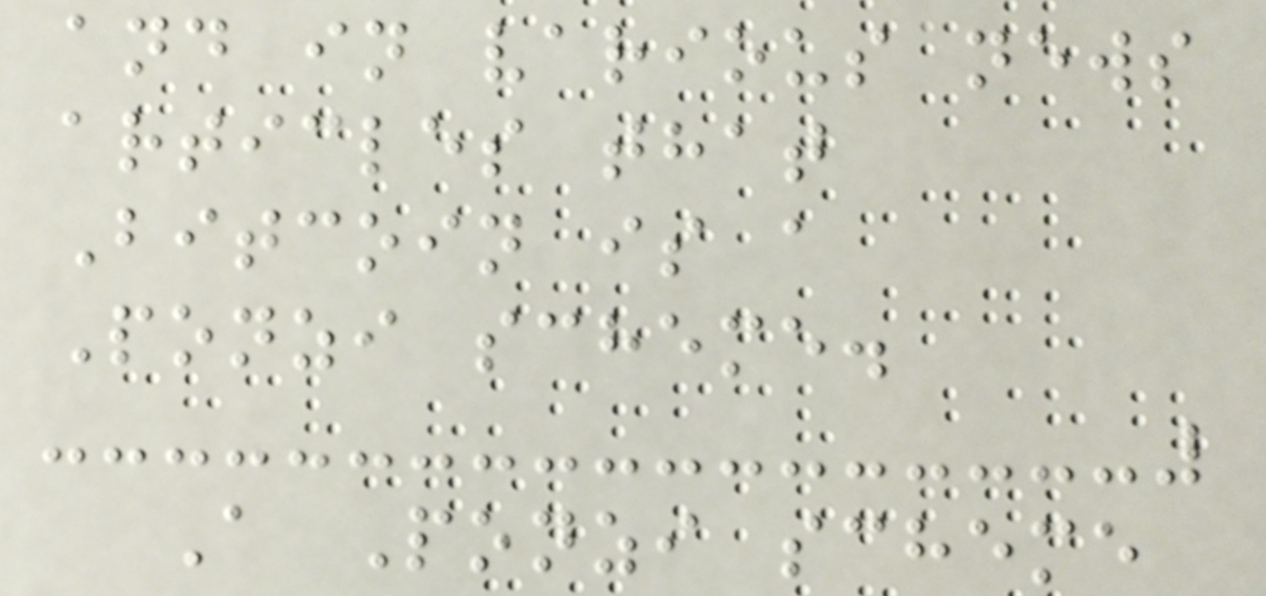and in various news
articles that
Bitcoin is a
Ponzi scheme.
A Ponzi scheme
